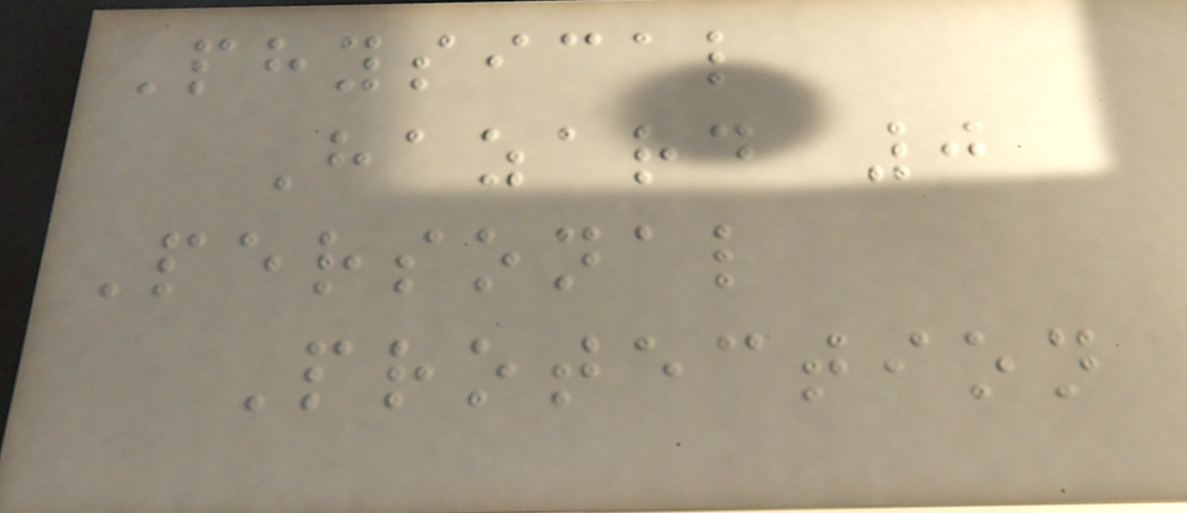Physical
Hazard 0
Personal
Protection
